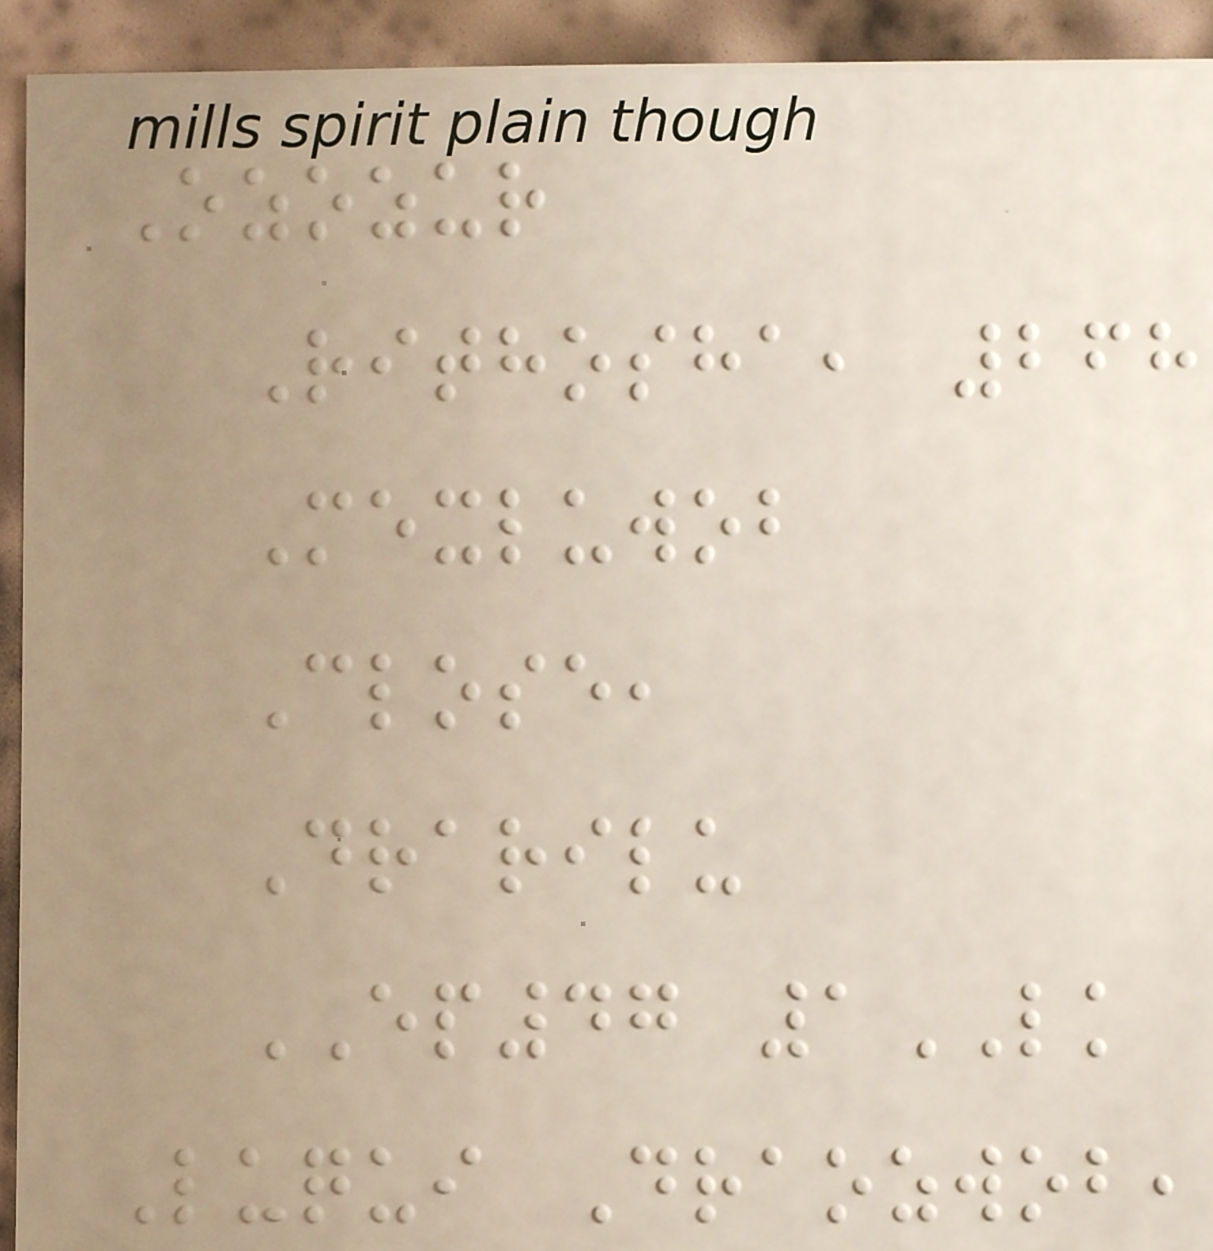Ozozur
Rithosha, 268
Mexluwob
Close,
Drarilu
EP47 1LK
Luqui Draozwob,
